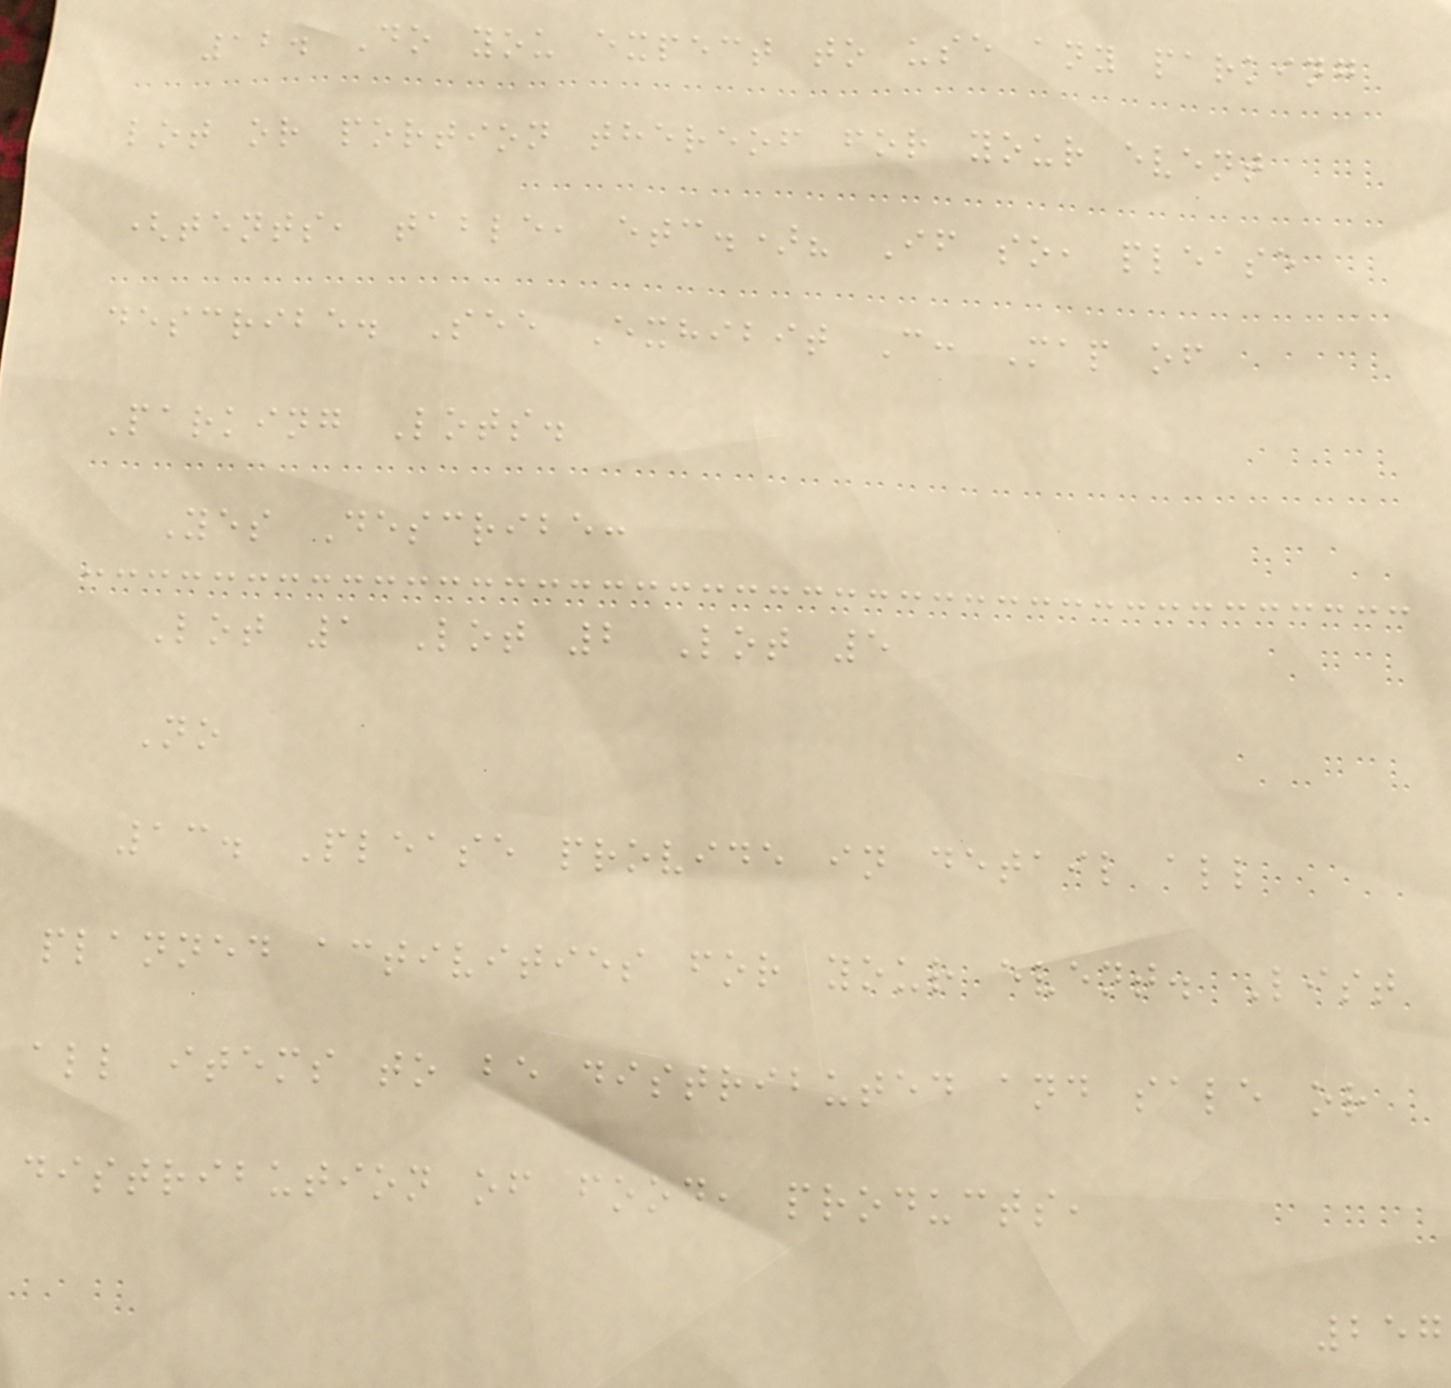12. Do you expect to use any parking
lot or portion thereof for your event
(tents, table, etc.)? If so, please
describe. See Exhibit C: Map of
Parking Lots.
Yes Describe:
Lot 1 Lot 2 Lot 5
No
13. Please provide in detail all
planned activities for your event. List
all items to be distributed and sale or
distribution of food, products,
257
